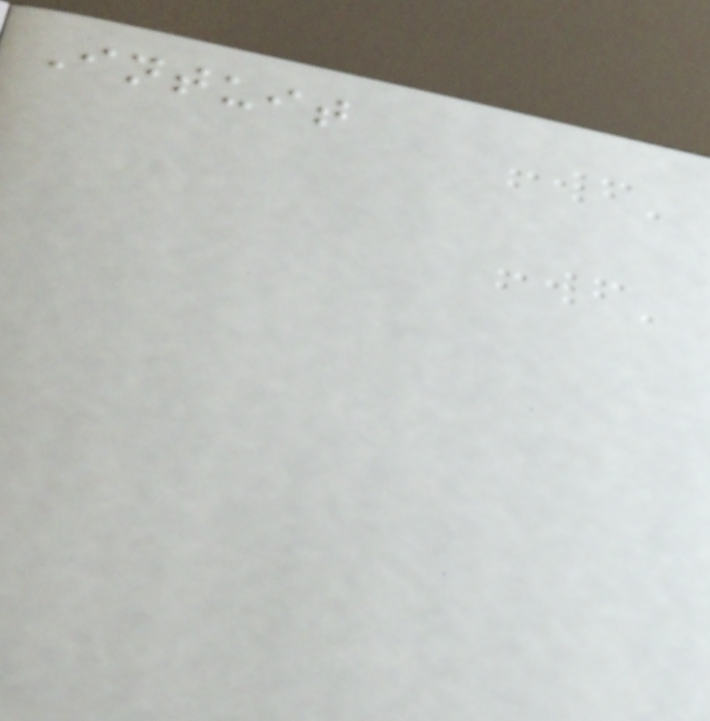Intuit
